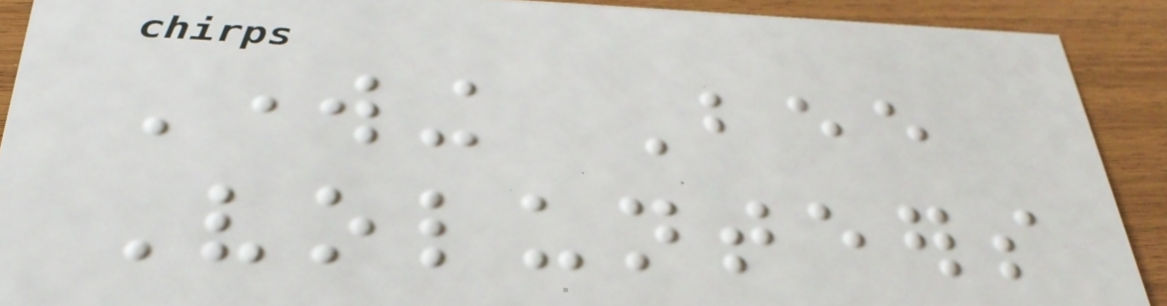Working Bee
Volunteers
